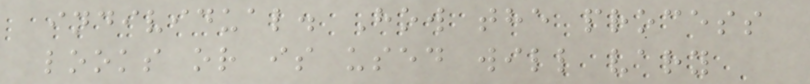individual. How the process
looks or is used will vary
